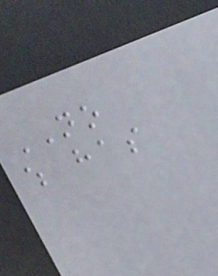NO
which has
